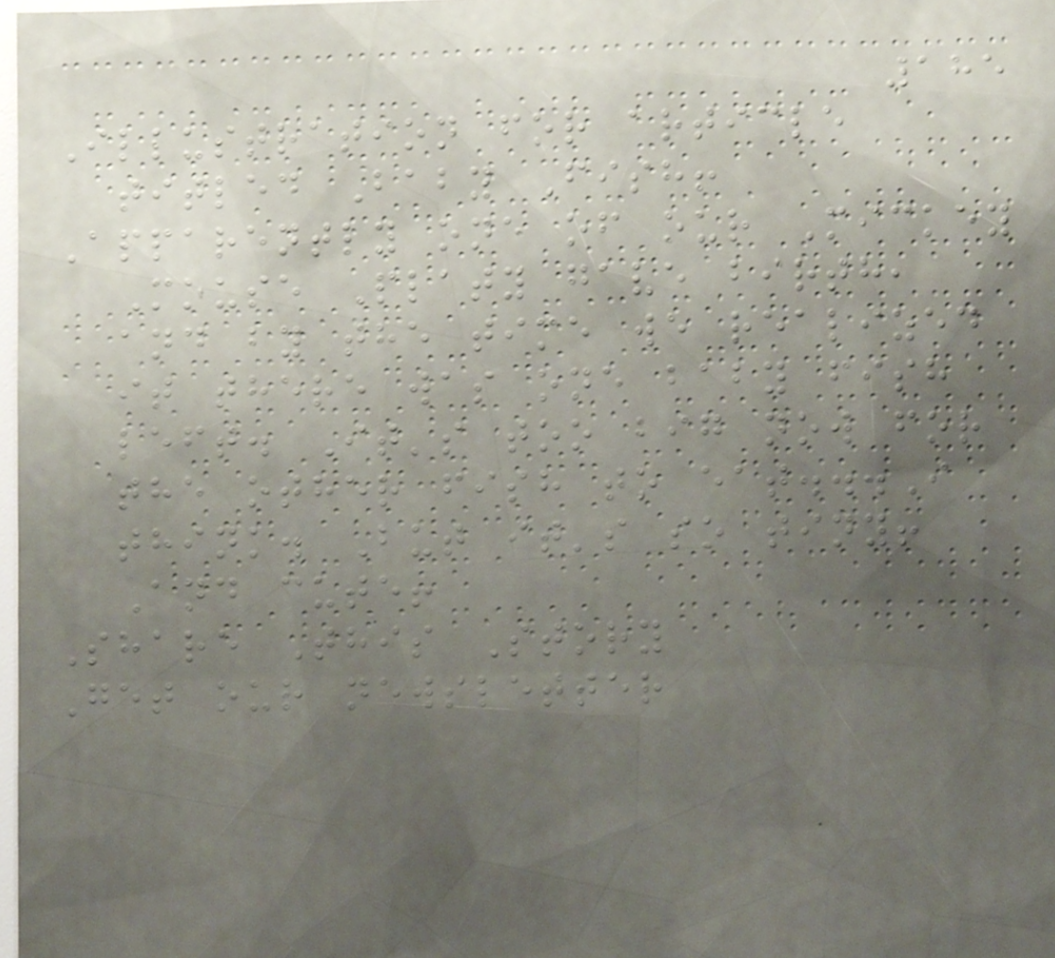185
Illustration for article
titled Baby Fish!
Apparently one of our Mickey
Mouse Platy gave birth,
and by the time we realized
it there was one baby fish
left. It's too big now for
the other fish to eat...I
think. But it's so tiny!
And cute!
Share This Story
Get our newsletter
